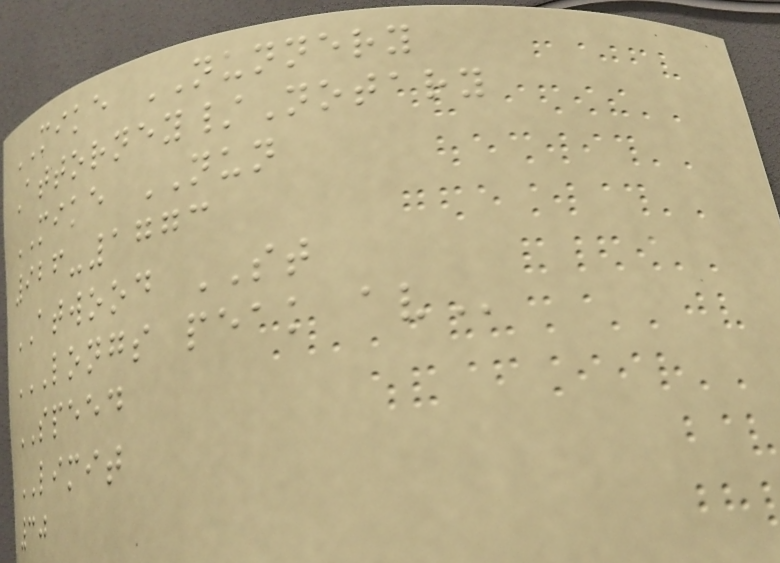MIKE NUNNERY
Attorney/Notary
MIKE NUN
926-1773
ATWOOD ST
LONGS PEAK AV
SPEED
LIMIT
30
